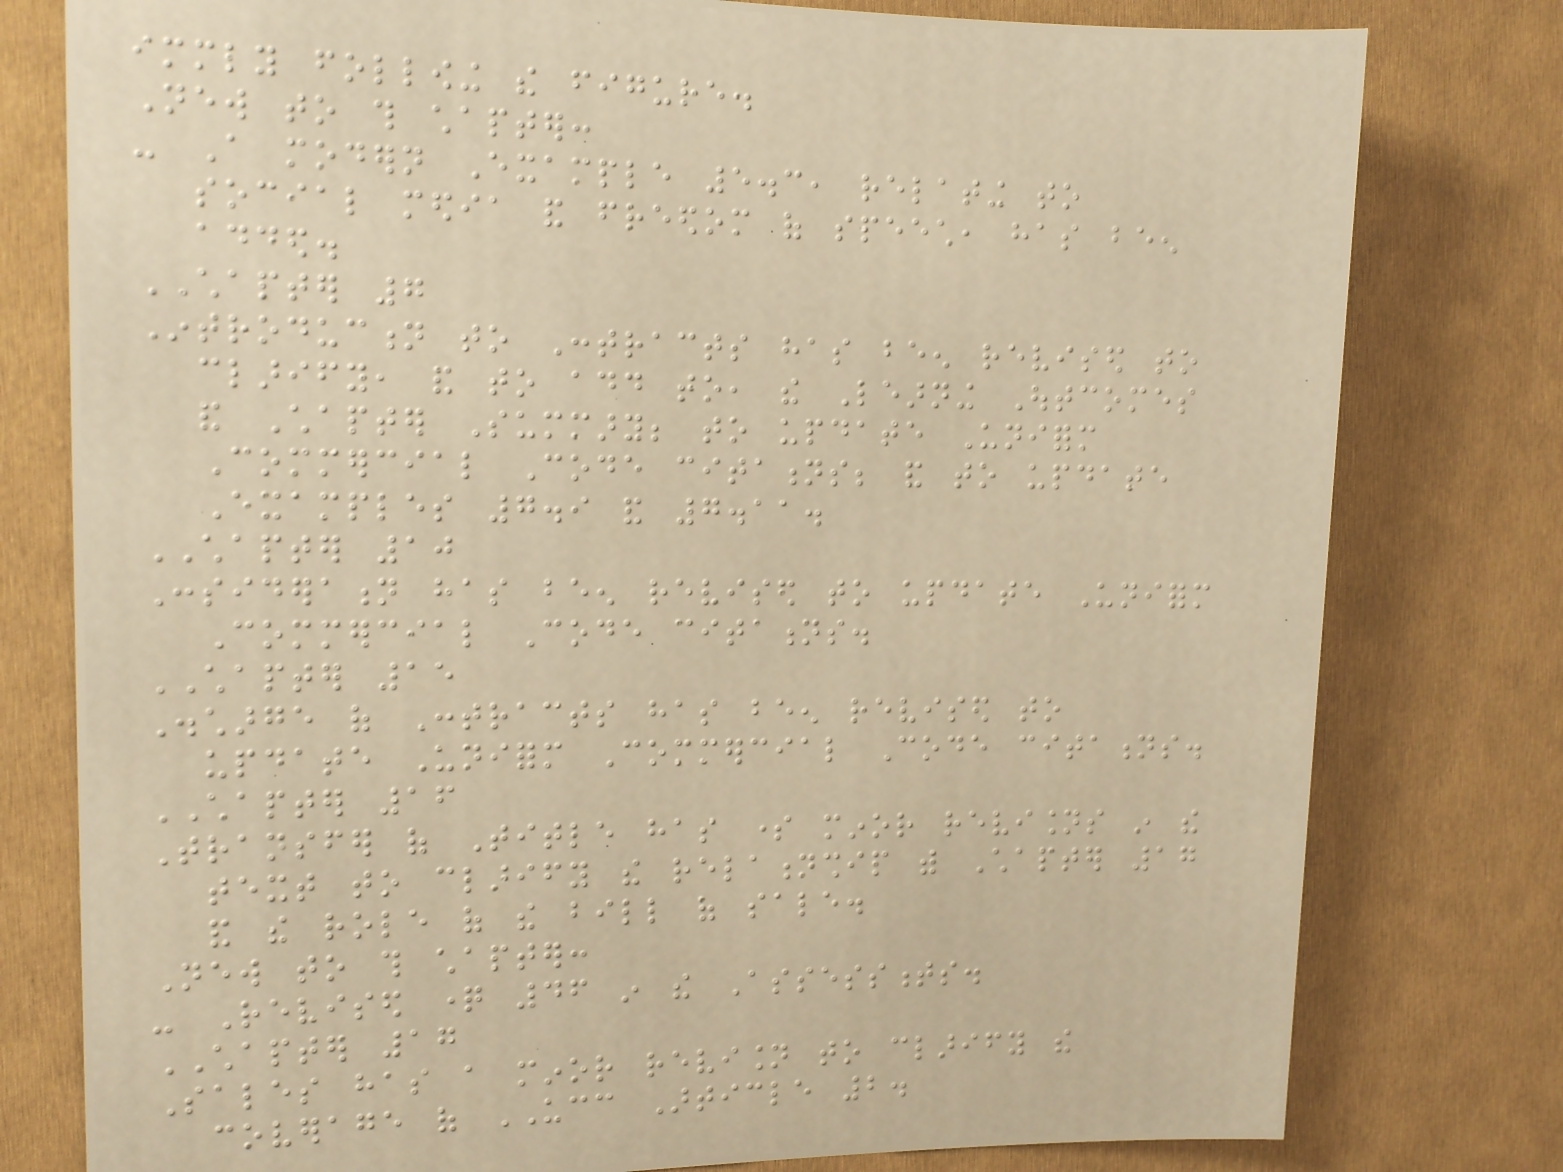immediately following the figure.
New to this chapter:
- A modern Example 5.3, relating to
social media and freedom of speech, has been
added.
CHAPTER 7
Introduction to Contracts has been revised to
clarify, and to add to, the Learning Outcomes
and Chapter Summary; to update Uniform
Commercial Code citations; and to update
Examples 7.9 and 7.11.
CHAPTER 10
Consideration has been revised to update Uniform
Commercial Code citations.
CHAPTER 15
Discharge of Contracts has been revised to
update Uniform Commercial Code citations.
CHAPTER 16
Transfer of Title has some minor revisions in the
text to clarify the relationship with Chapter 17
and the role of the bill of sale.
New to this chapter:
- Revised question 46 in the Assessments.
CHAPTER 17
Sales has a minor revision to clarify the
coverage of UCC Article 2.
